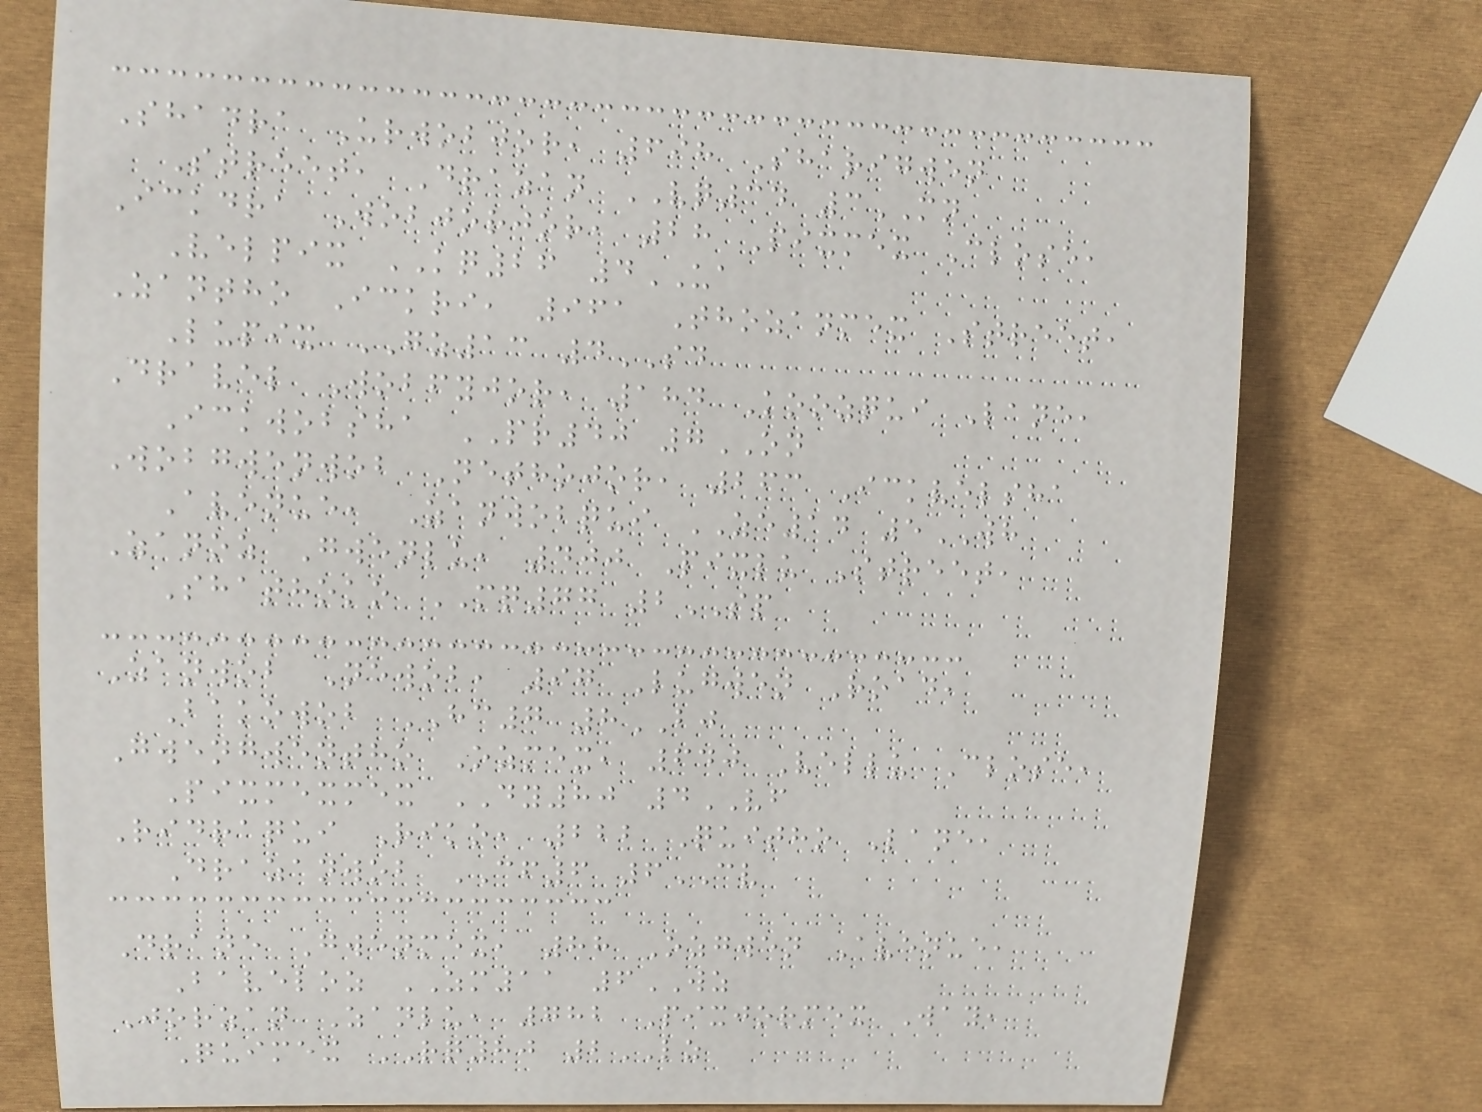Shadra Urwobjor, 698 Sharigwen
Street, Drazan VQ34 3MN
Ickdra Wobjorjor, 28 Pixmex Close,
Velpix KQ26 4UA
Zantho Ickri, 961 Thozanmex Street,
Lupix GZ13 4SD
Dravel Wobfyjor, 184 Koozqui Lane,
Ickwobsha PR40 7ON
Wobgwenwob Nethojor, 263 Ickvelsha
Avenue, Zanwobqui ZE14 5WH
Zanoz Gwenlu, 400 Pixlu Street,
Shathoko MQ77 2SP
Zanwob Newob, 97 Lugwen Road,
Bakowob HC7 8BJ
Gwengwentho Ozmex, 640 Vellu Close,
Pixmexmex DY80 4VF
Ridraqui Riko, 222 Quitho Lane,
Drazanwob CF6 6CV
Drane Gwenmex, 88 Ozgwen Avenue,
Baveloz ZM11 6WZ
Jorzan Zanlu, 782 Pixjormex Way,
Quimex RQ80 2LZ
